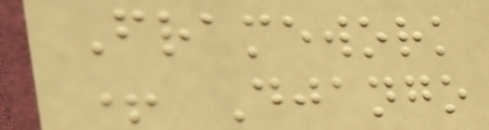Framework
+ Django
